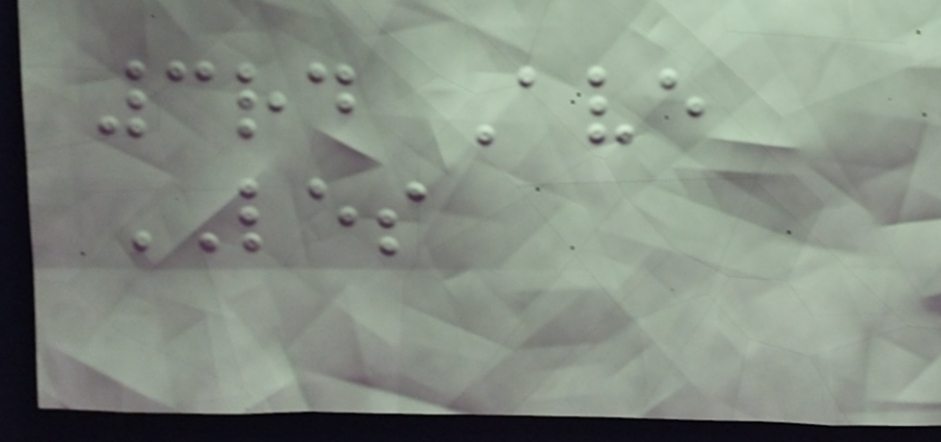3rd Ave
LES
